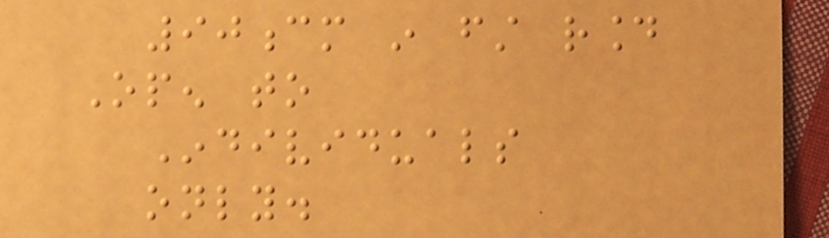90cm in first round
Open to
Individuals
only.
